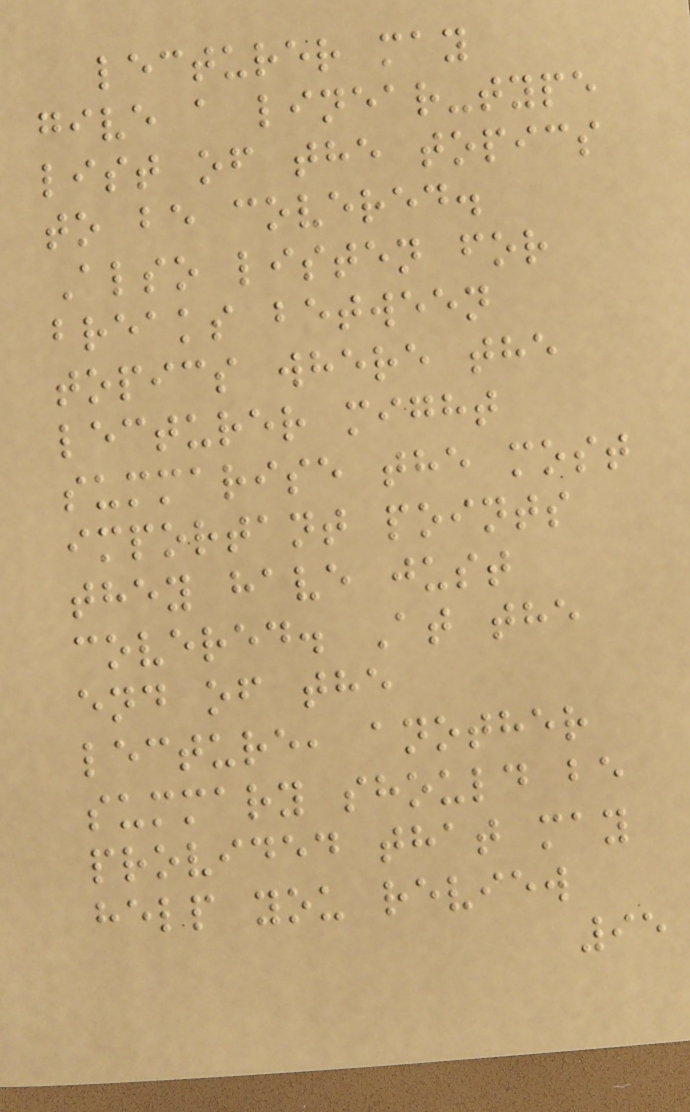lecturer may
give a linear-type
list of the topics
to be covered.
Also listen for
breaks between
topics where the
lecturer might
summarise the most
important points
they have just
covered. At the
end of the
lecture, another
summary should be
provided that may
help you review
95
